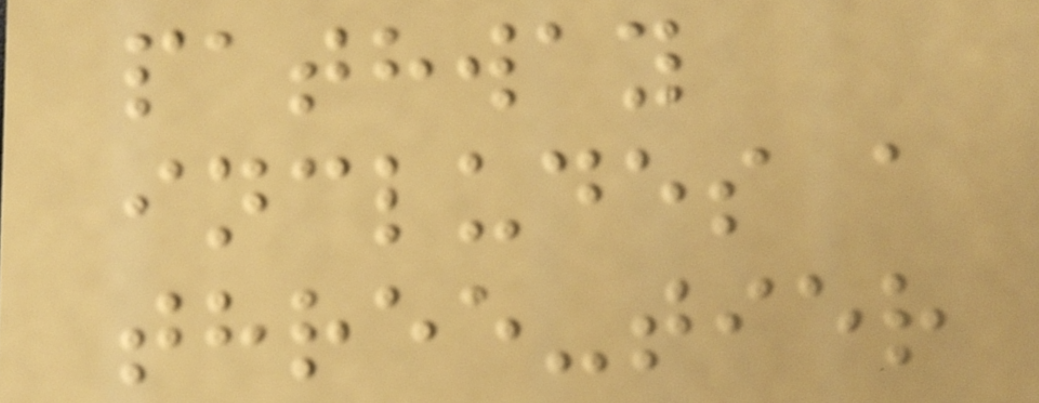pathway
includes a
three-tier
